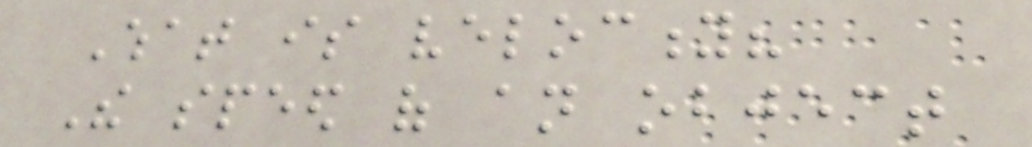What is velocity?
The speed of an object
